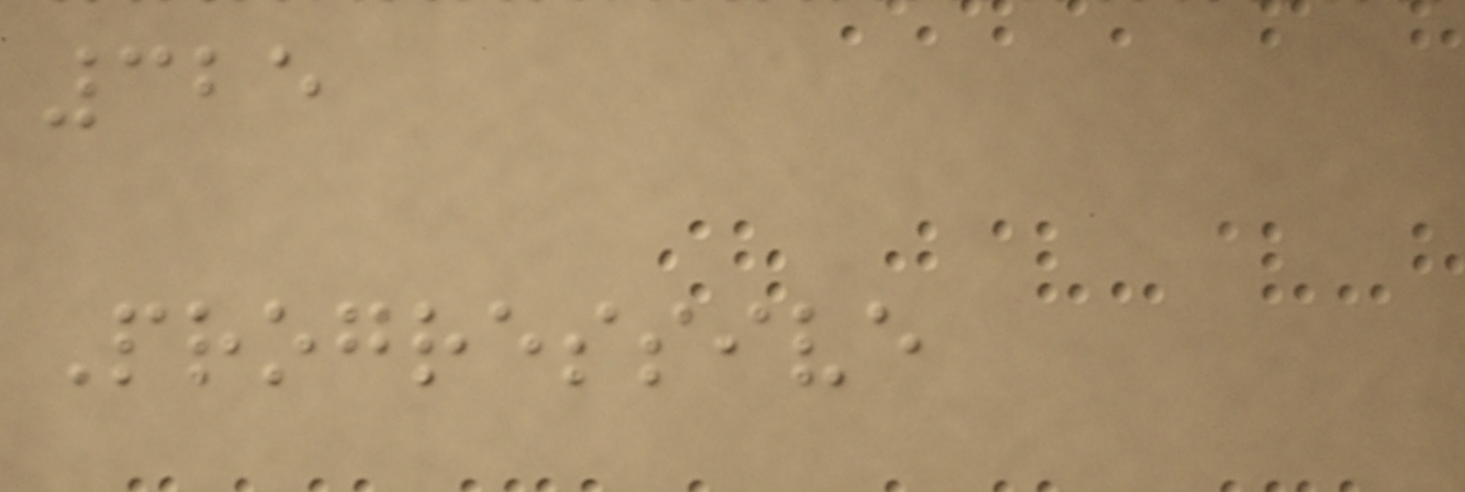325
Progressive
